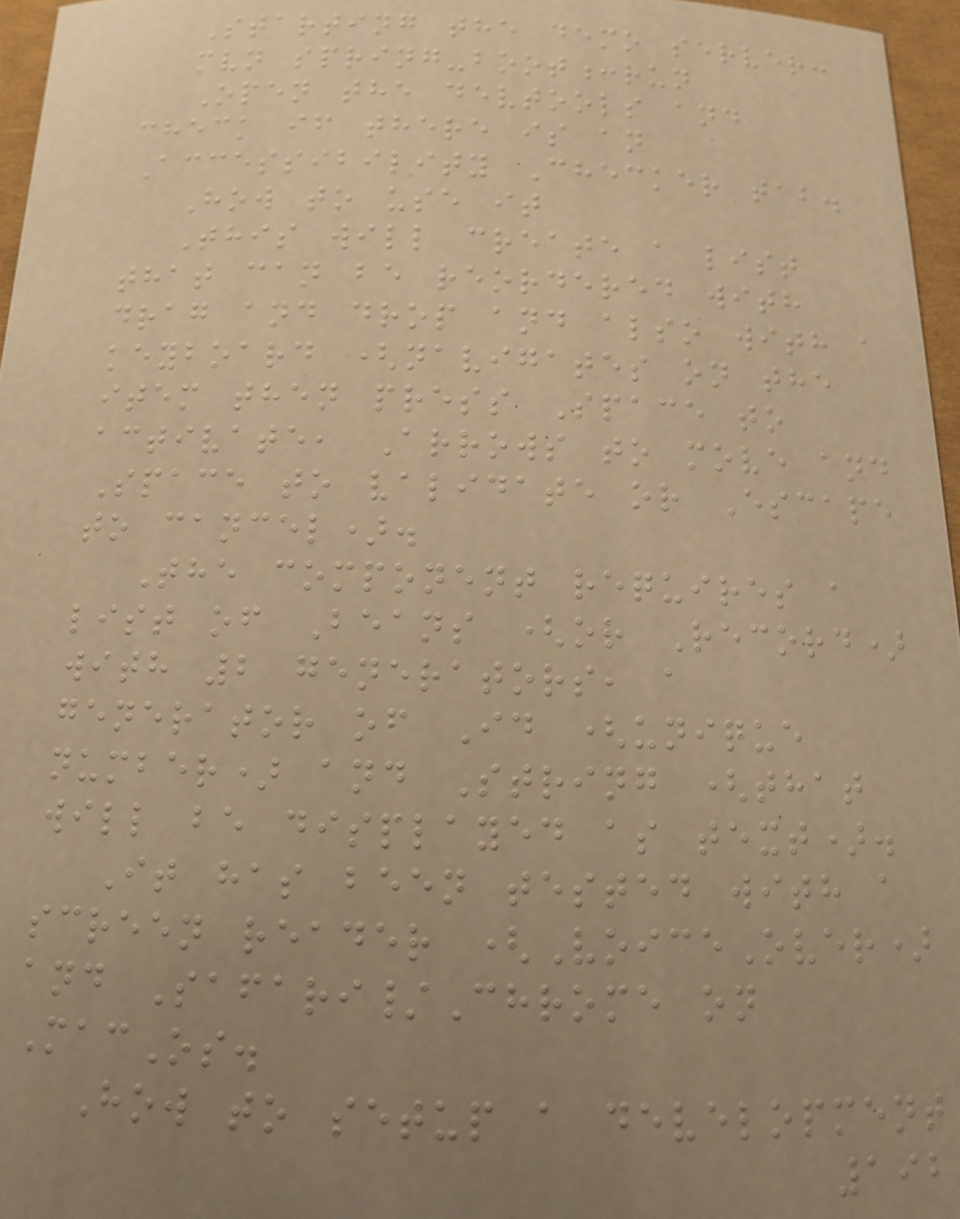Starting the demo server:
mvn spring-boot:run
Open the devtools and
check if there is an
Accessibility Checker tab.
How to use it
This will create a list
that can be reordered with
drag and drop and also with a
keyboard (navigates on the
item then press Space to
activate, Arrows to move and
Space to validate or Escape
to cancel).
The component requires a
list of Beans (or Record)
with 2 generators, a
generator of Id (unique
number) and String (that
will be displayed as text).
It has been tested with a
screen reader (VoiceOver)
and Safari/Chrome on
MacOs.
How to setup a development
192
